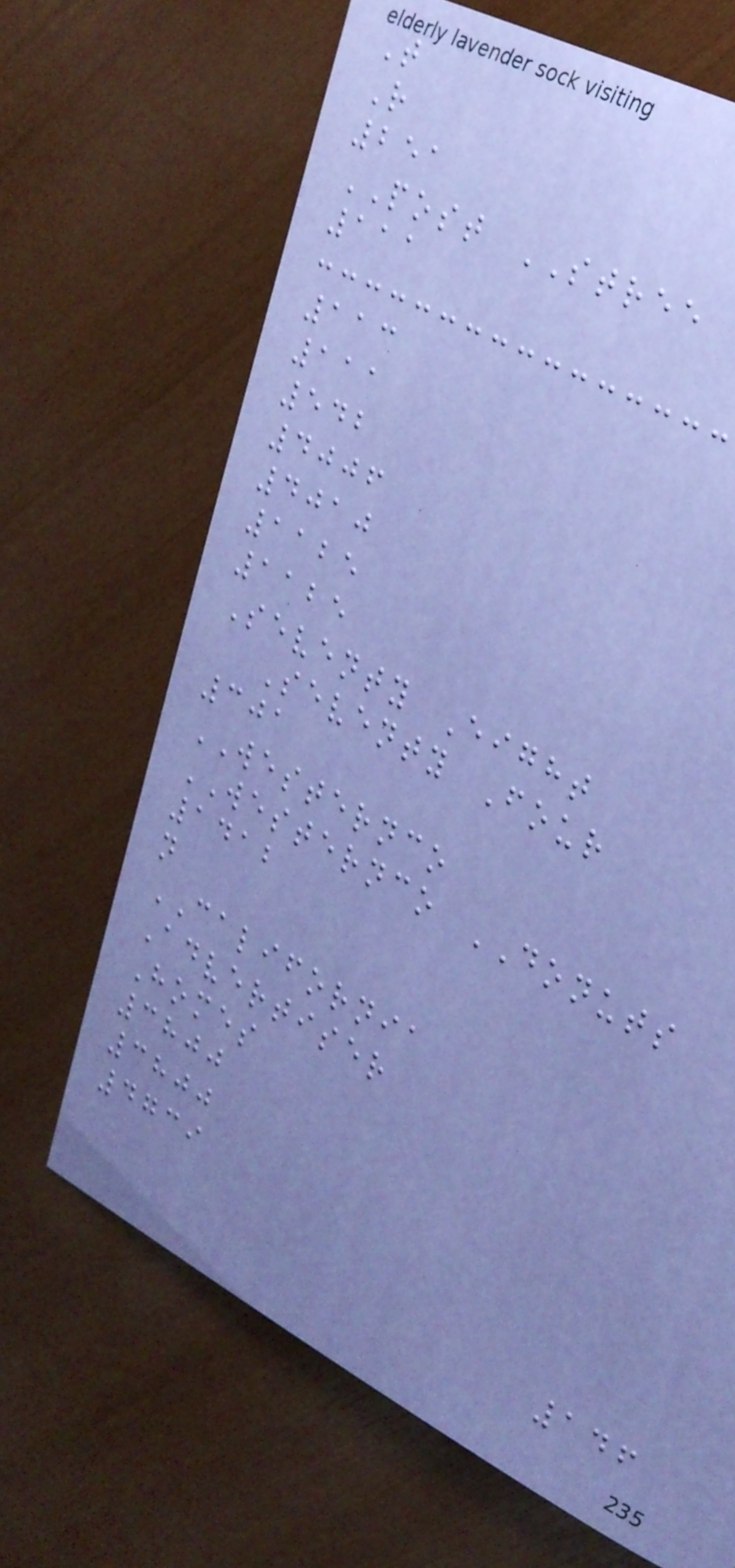T
R
251
POST STREE
111
113
111
542
4006
4010
1125
1125
Seventy Eight
Seventy Four
301
WESTERNCO
WESTERNCO DONUTS
1412
n
CALIFORNIA
Advertiser
Homes
3800
3800
4739
146
